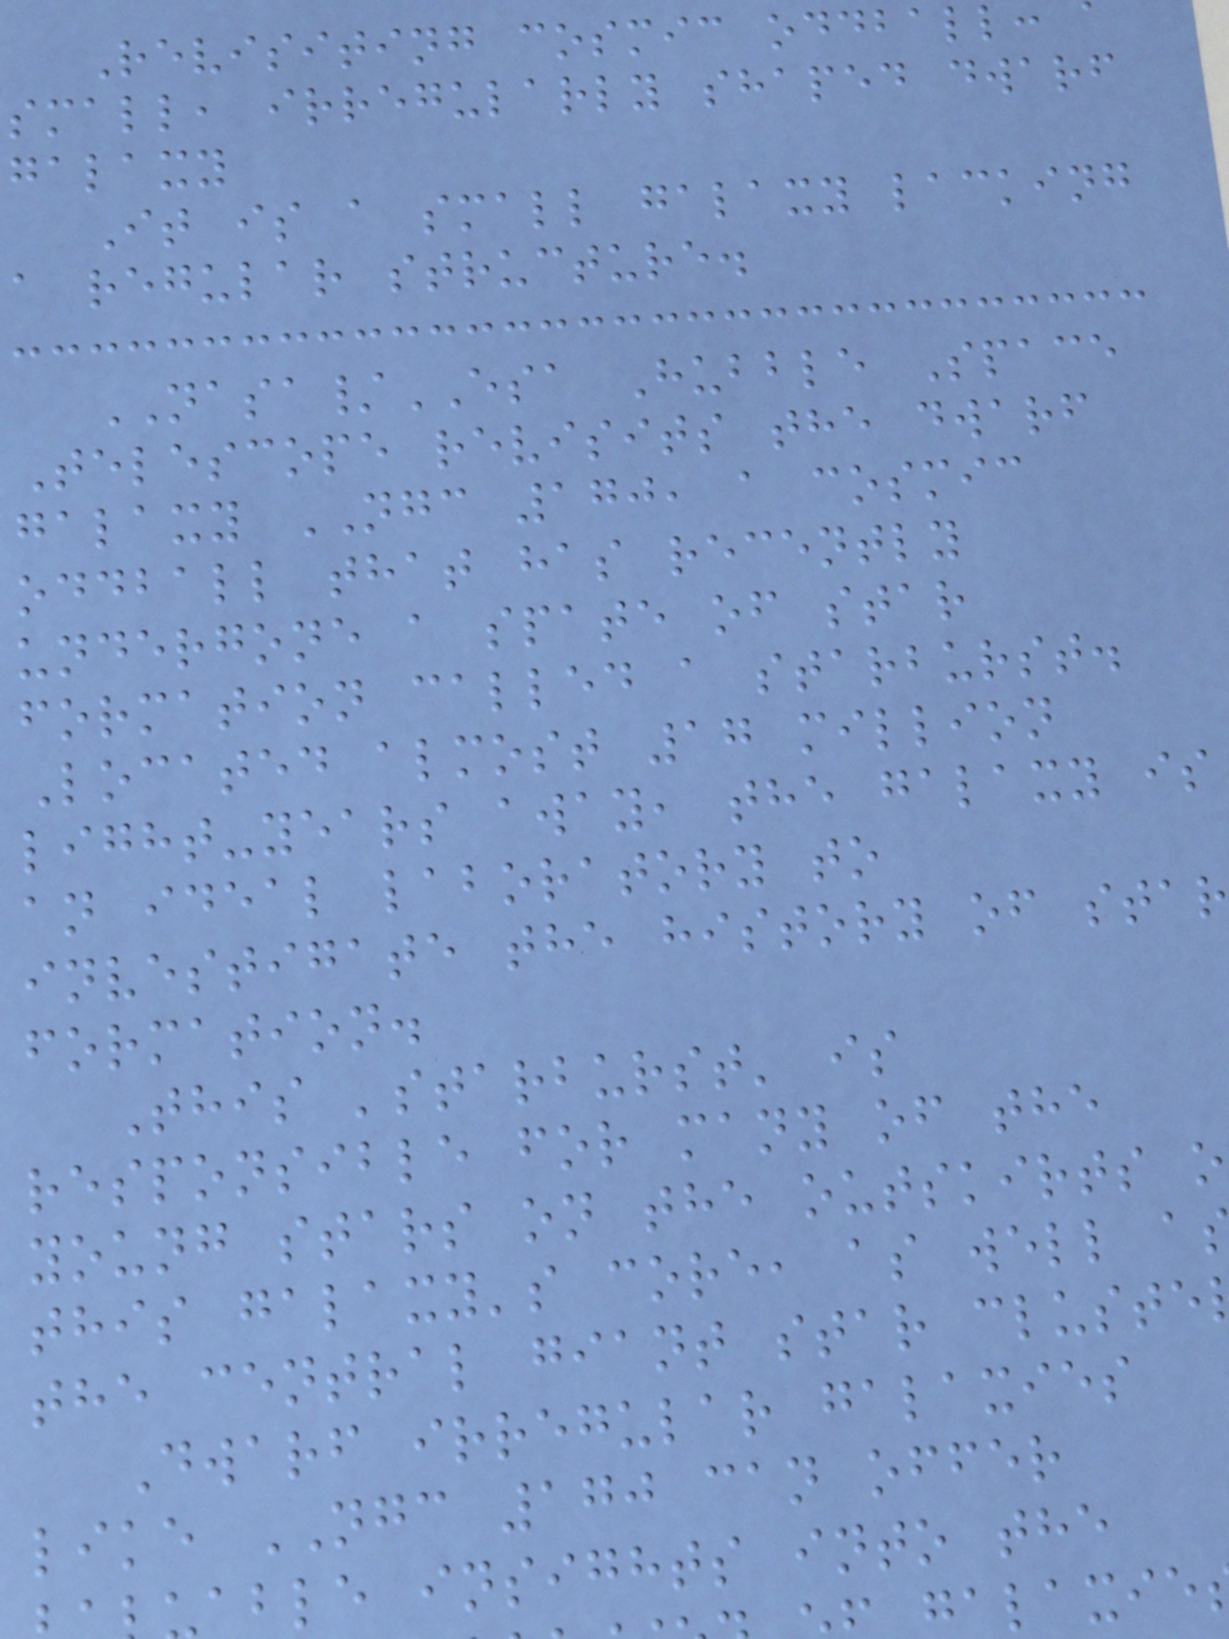Revisiting cosmic oddball:
small, irregularly shaped dwarf
galaxy
It is a small galaxy lacking
a regular structure.
NASA/ESA Hubble Space
Telescope revisits the dwarf
galaxy NGC 170, a cosmic
oddball that has recently
undergone a spate of star
formation called a starburst.
Located almost 17 million
light-years away, the galaxy is
an ideal laboratory to
investigate the history of star
formation.
This 'starburst' is
responsible for many of the
young stars on the outskirts o
this galaxy's core, as well a
the central giant star cluste
Dwarf irregular galaxies
like NGC 170 can offer
able insights into the
